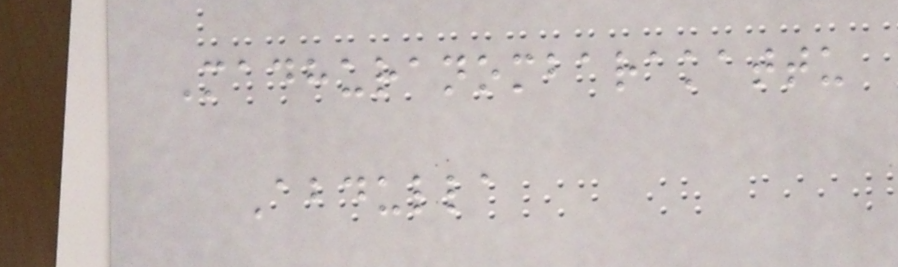Madhuranombarakattu
Abdulla
